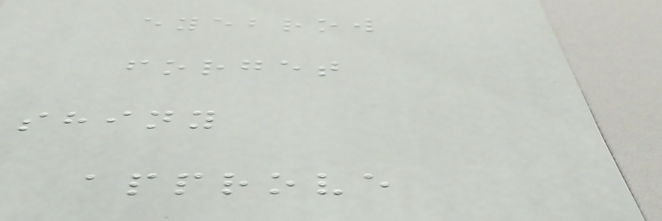eyebrow
forget
shiny
approve
